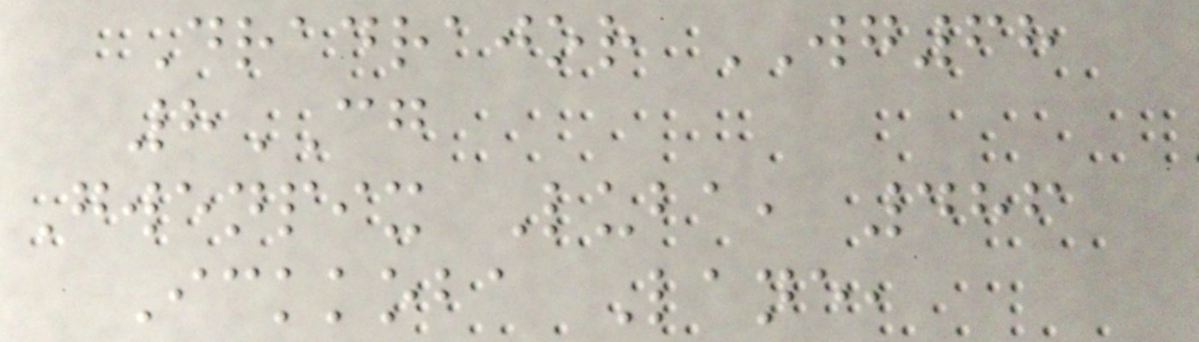Dradrajor WG68
8CG
Gwenpix Luba, 486
Ickkoba Lane,
